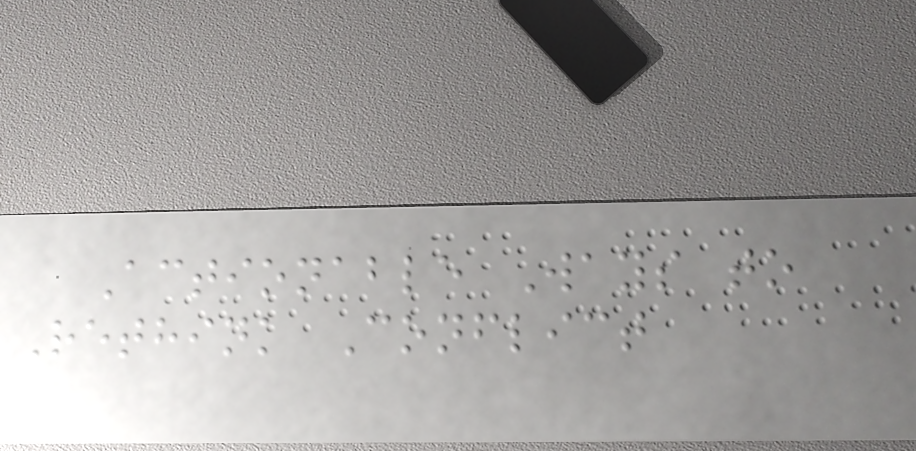Actionable Ways to
Rethink Conflict
